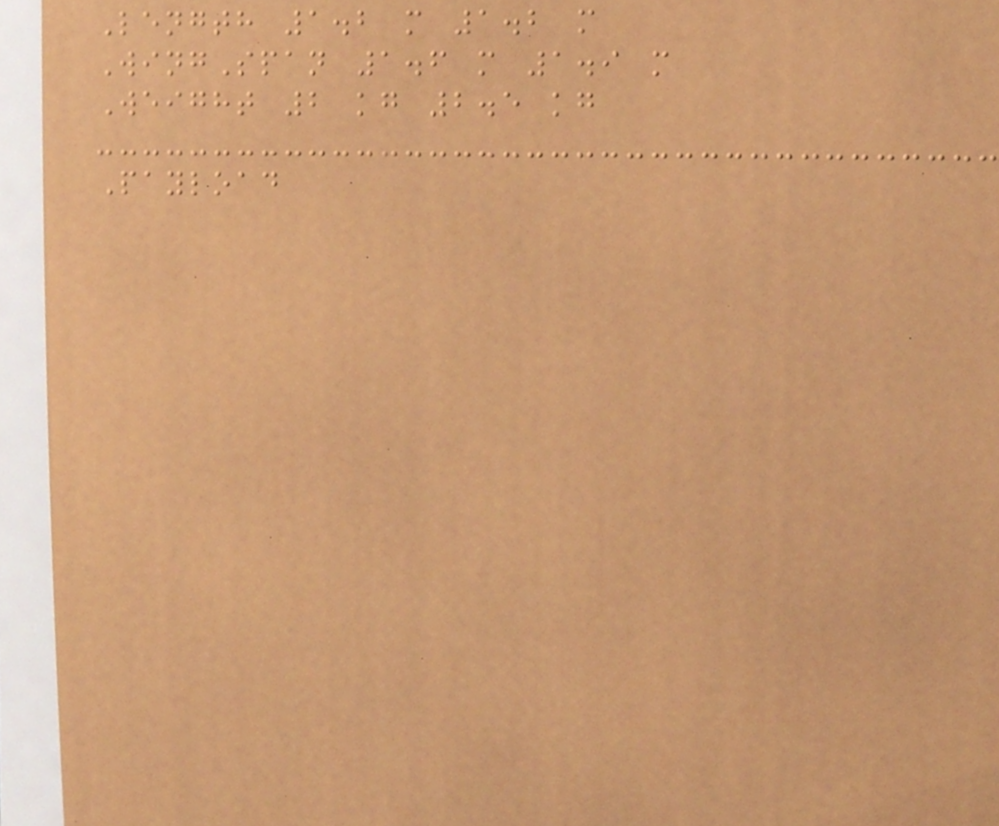Length 1.2 m 1.2 m
WingSpan 1.6 m 1.9 m
Weight 2 kg 2.5 kg
Payload
